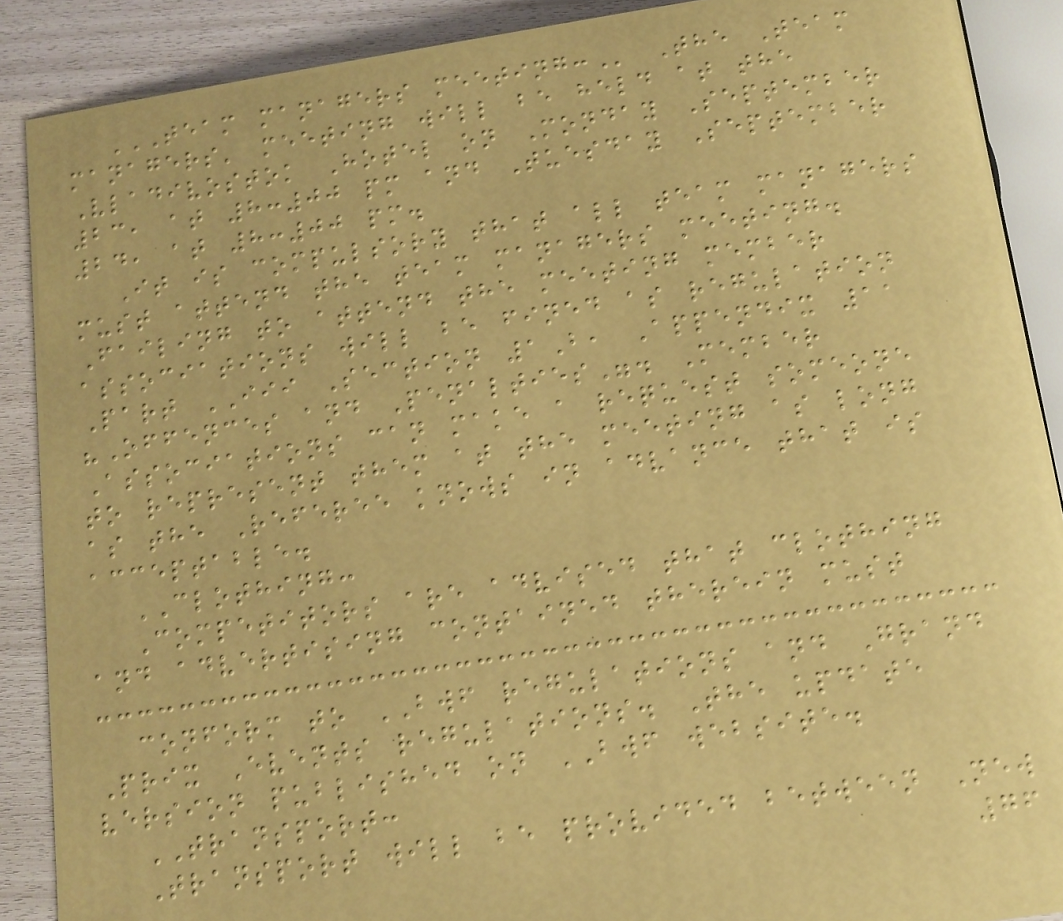TEAM MANAGERS MEETING: The Team
managers' meeting will be held at the
Vladivostok Hotel on Monday September
23, at 8:00 pm and Tuesday September
24, at 8:00 pm.
It is compulsory that all team managers
must attend the team managers meeting.
Failing to attend the meeting member
associations will be fined as regulation
Part III Section 1B, Appendix 11
"Offences and Penalties". Member
Associations can make a request someone
to represent them at the meeting as long
as the Referee knows in advance that is
acceptable.
CLOTHING:
Competitors are advised that clothing
and advertising contained therein must
conform to BWF regulations and Grand
Prix Events regulations. The update
version published on BWF website.
TRANSPORT:
Transport will be provided between New
76
